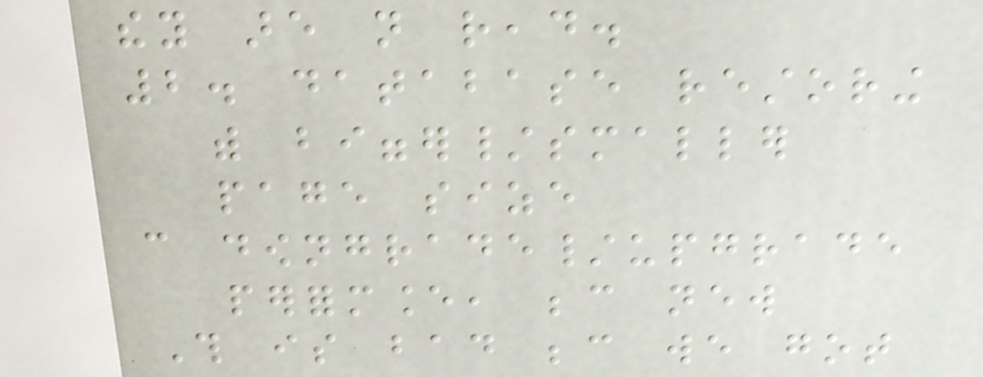they are not read.
2. database restoring
with bigger/smaller
page size
can downgrade/upgrade
performance, because new
This is bad because we got
